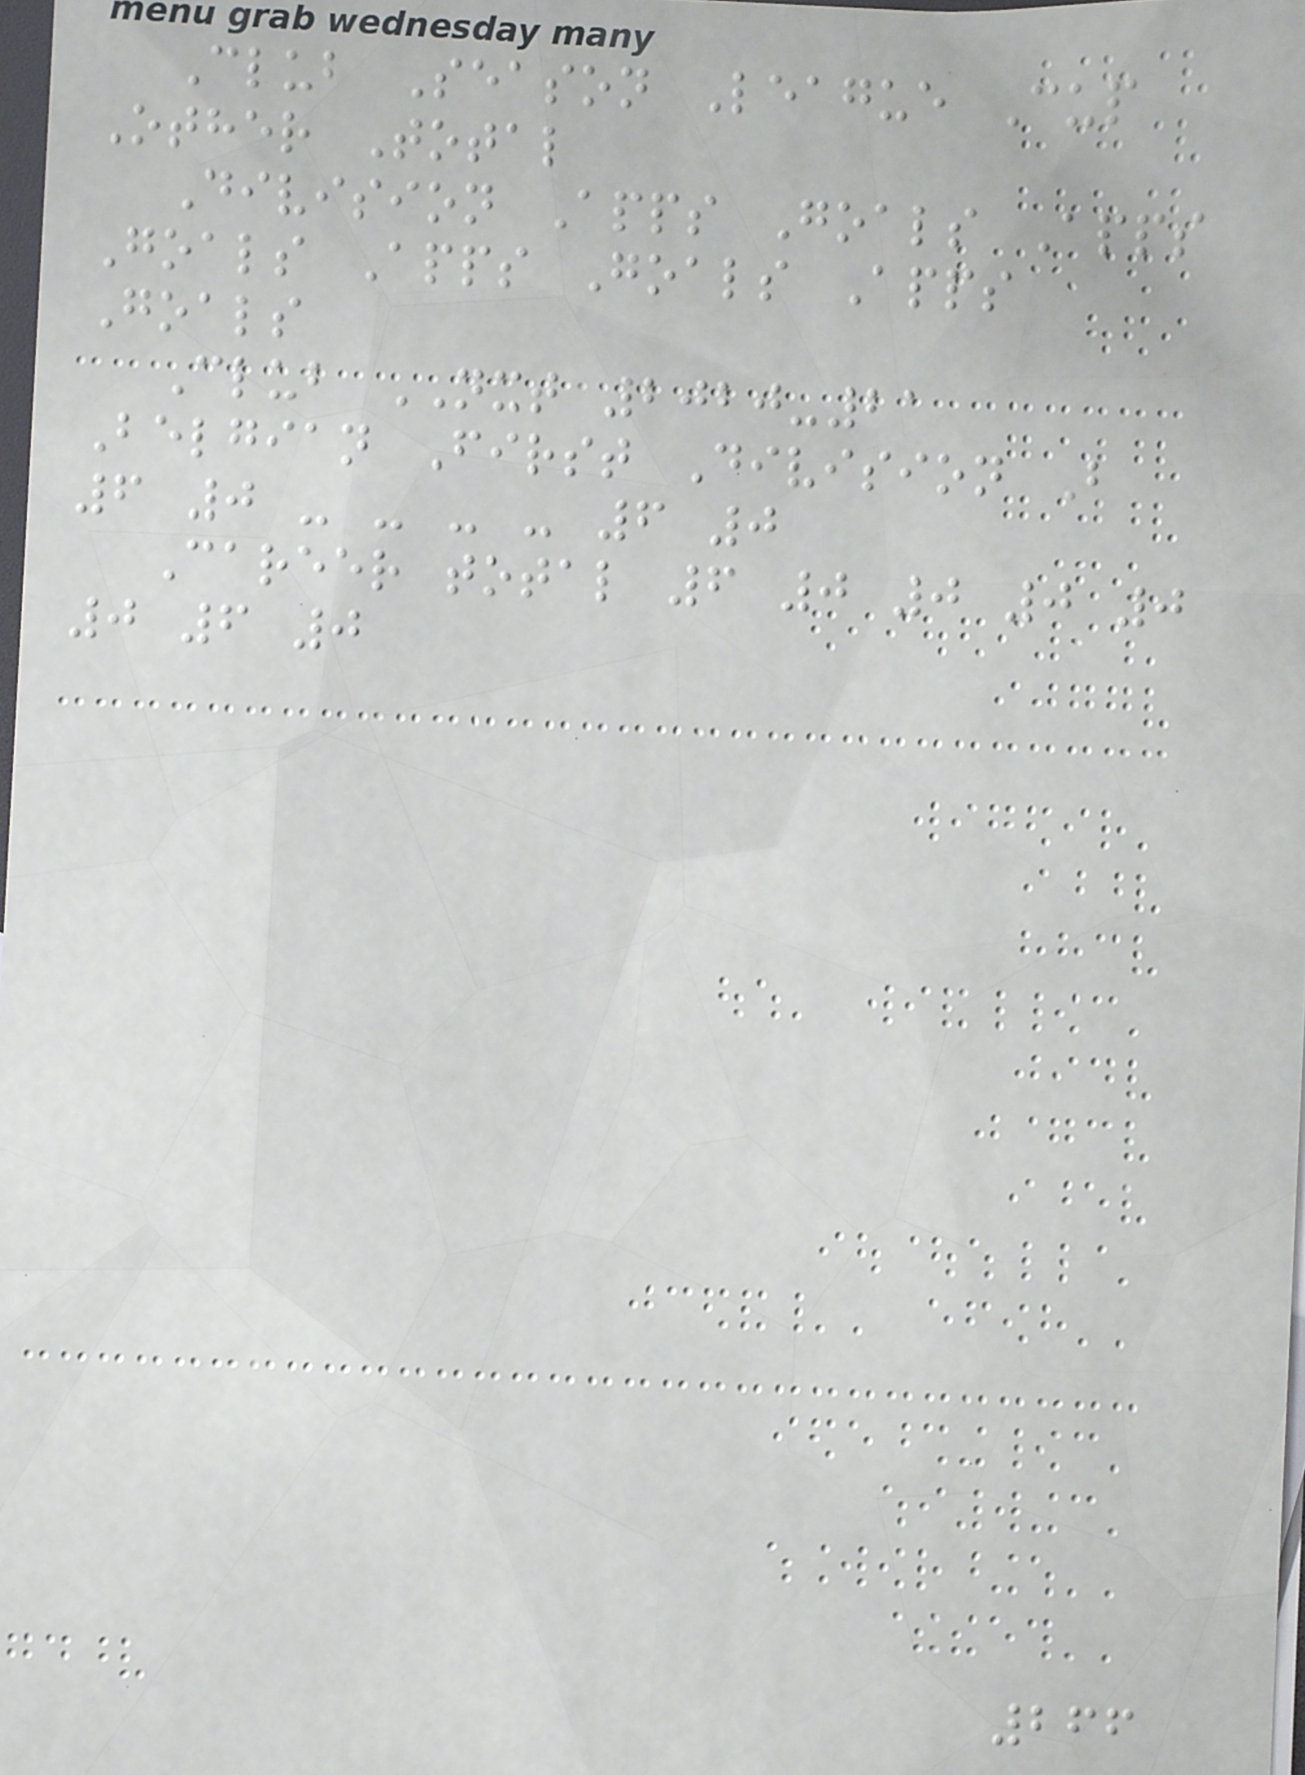Club Season League Cup
Other Total
Division Apps Goals Apps
Goals Apps Goals Apps
Goals
Club NXT 2020-21
Belgian First Division B
6 0 - - - - 6 0
Career total 6 0 0 0 0
0 6 0
266
